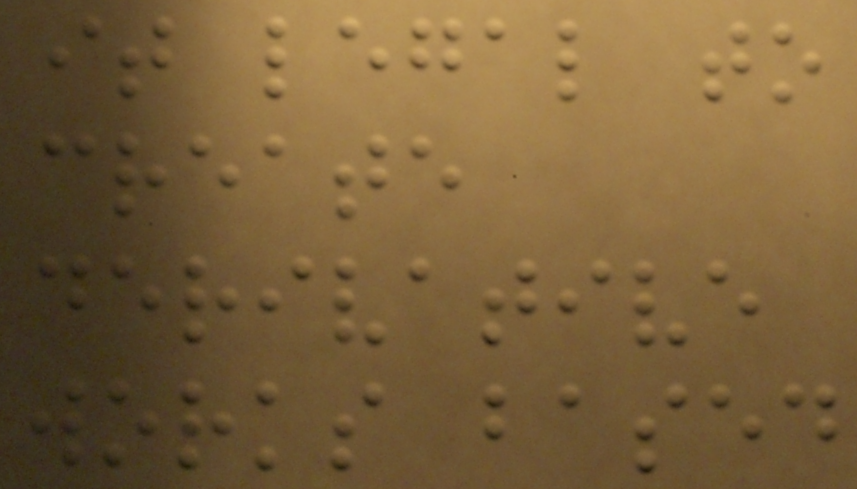it legal to
create
derivative
works based
